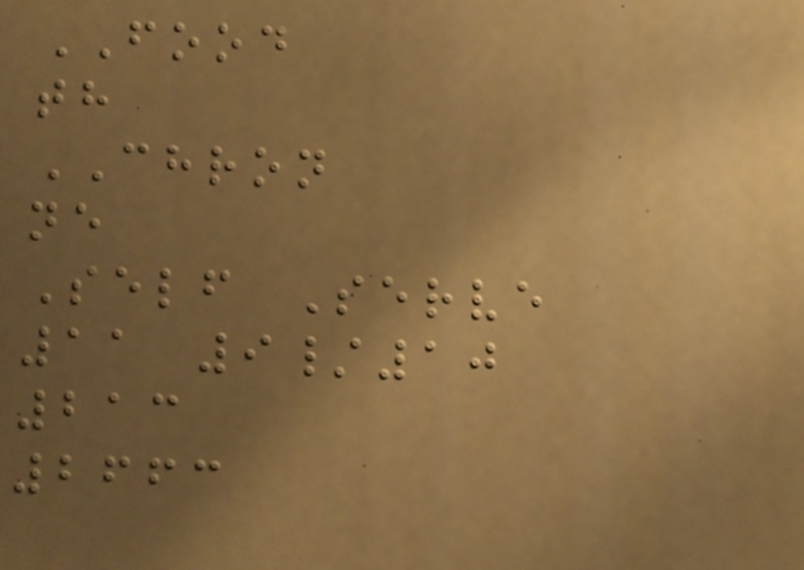FOOD
th
CHRON
ne
Self Serve
11 9/10
213
2663
